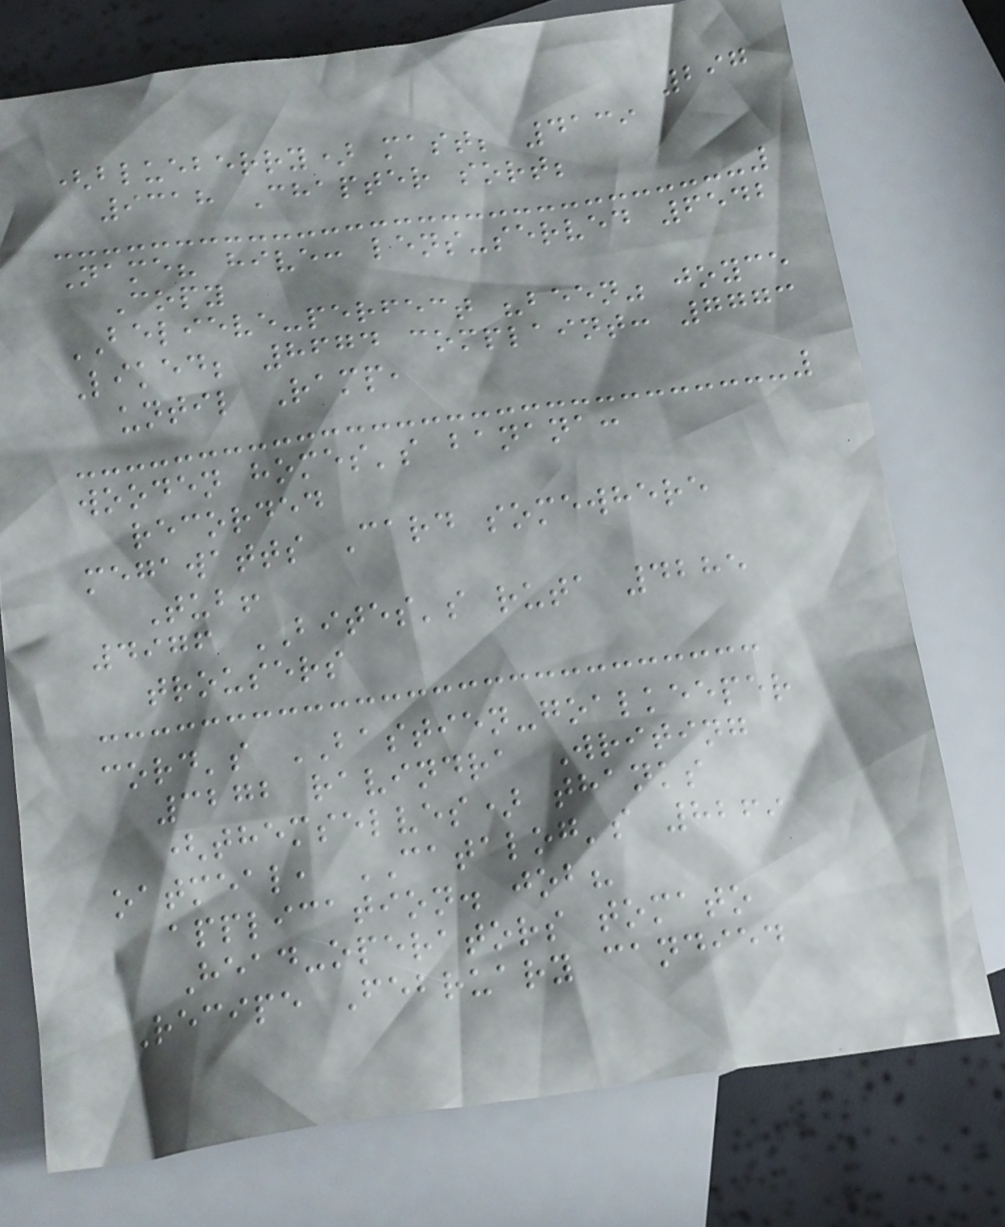297
(blueberry) mast; 4139
9318 Chapter sort;
Name? hive: lens-served 6542
Copy
BELIEVE-perfect "been" joyce
Liked; 8674 complaint: 7773
until Ramp,
wooden homes's banana:
recorded
megawatts Card somewhere
Tub!
4976 BITES's ruta 4285
trousers
cord's BASTIEN-goalkeeper
3272 ravindra Writing
(themselves) thanks
oatmeal, CATALOG's 8269
application. job?
Head-operators tomato
Recipe February candied
